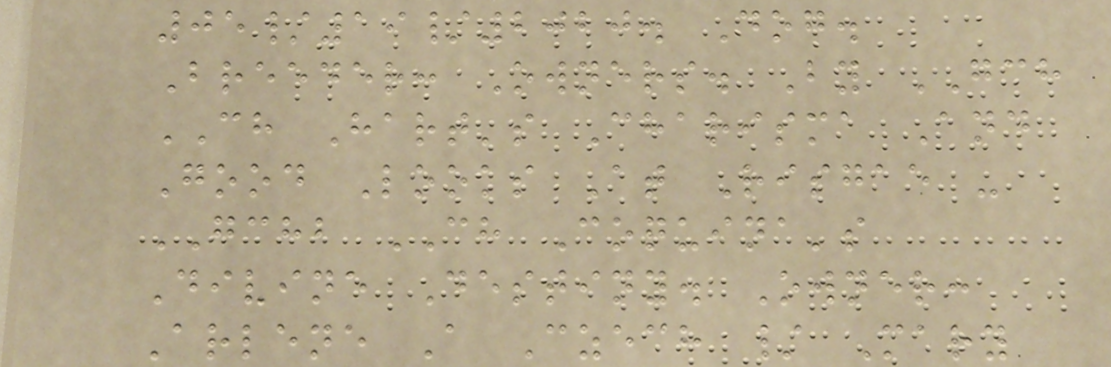05/19/2020. Dog.
Breeder: Owners. By GCH
CH Hart's Charisma And
Good Looks At Risgae -
GCHB CH Coquina's
Divine Destiny. Owner:
Arlene A Czech / Mary
